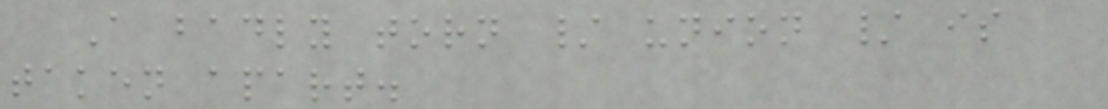A badly torn / union / is
taken apart.
